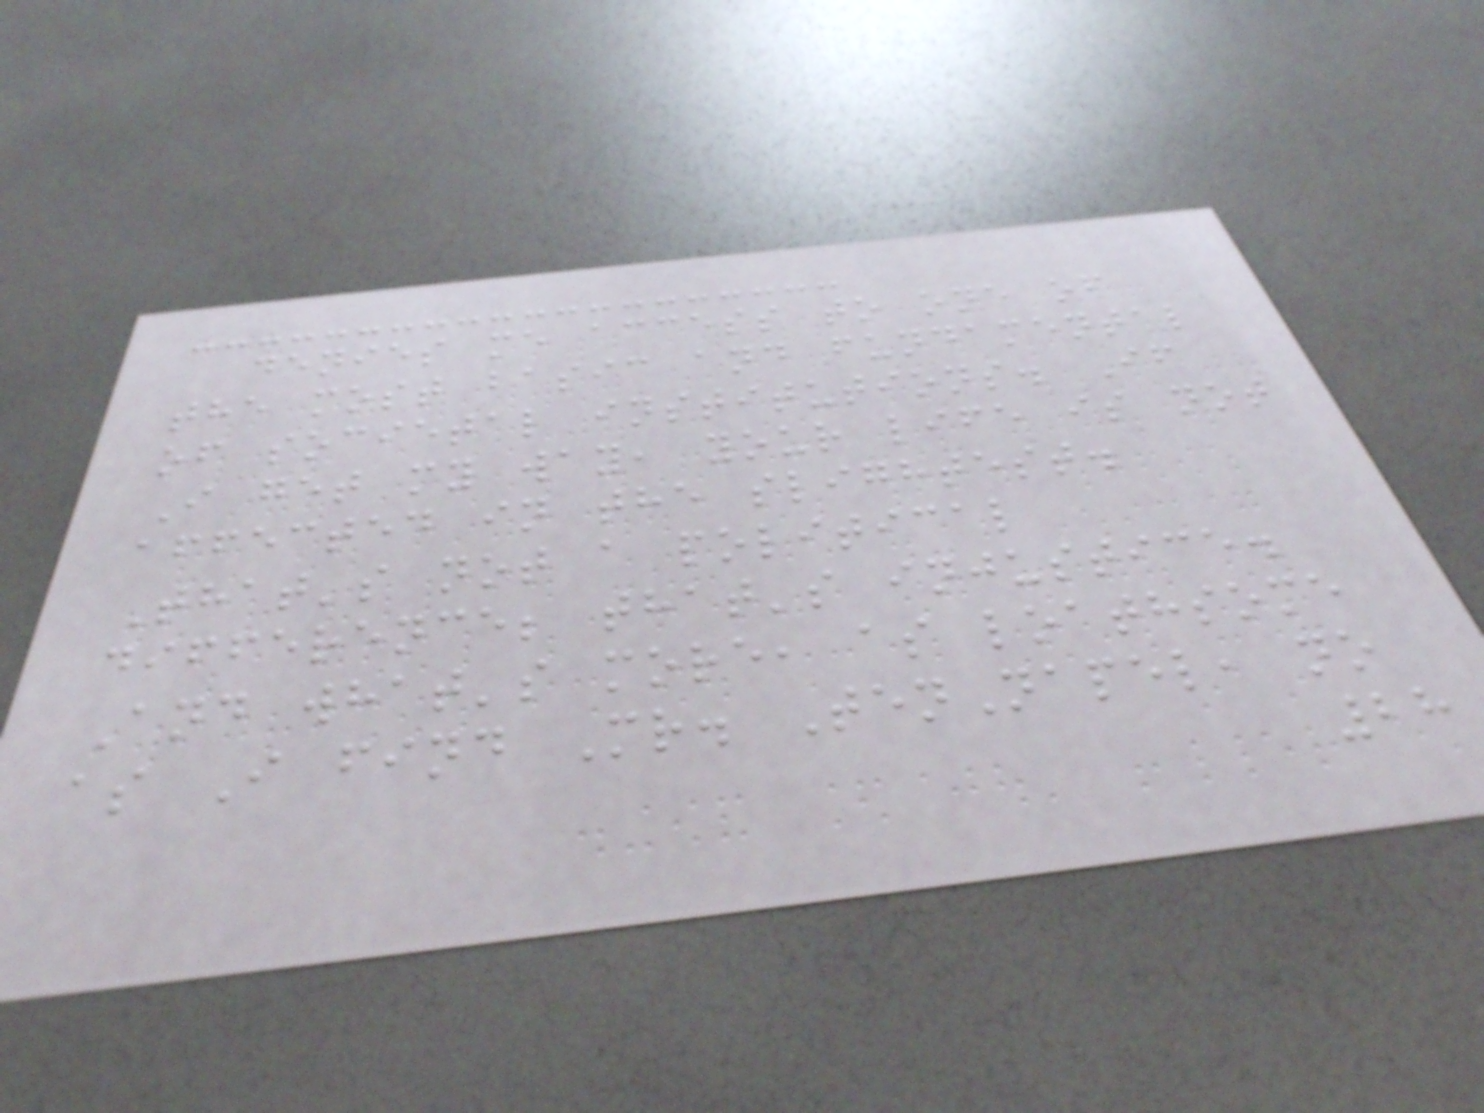denies me access to one of
the most basic and fundamental
of societal institutions. If
I get my way, your life is not
affected in the slightest.
That's not a political
difference; that's injustice.
And what's more, as loathsome
as I find Mr. TenNapel, no
28
